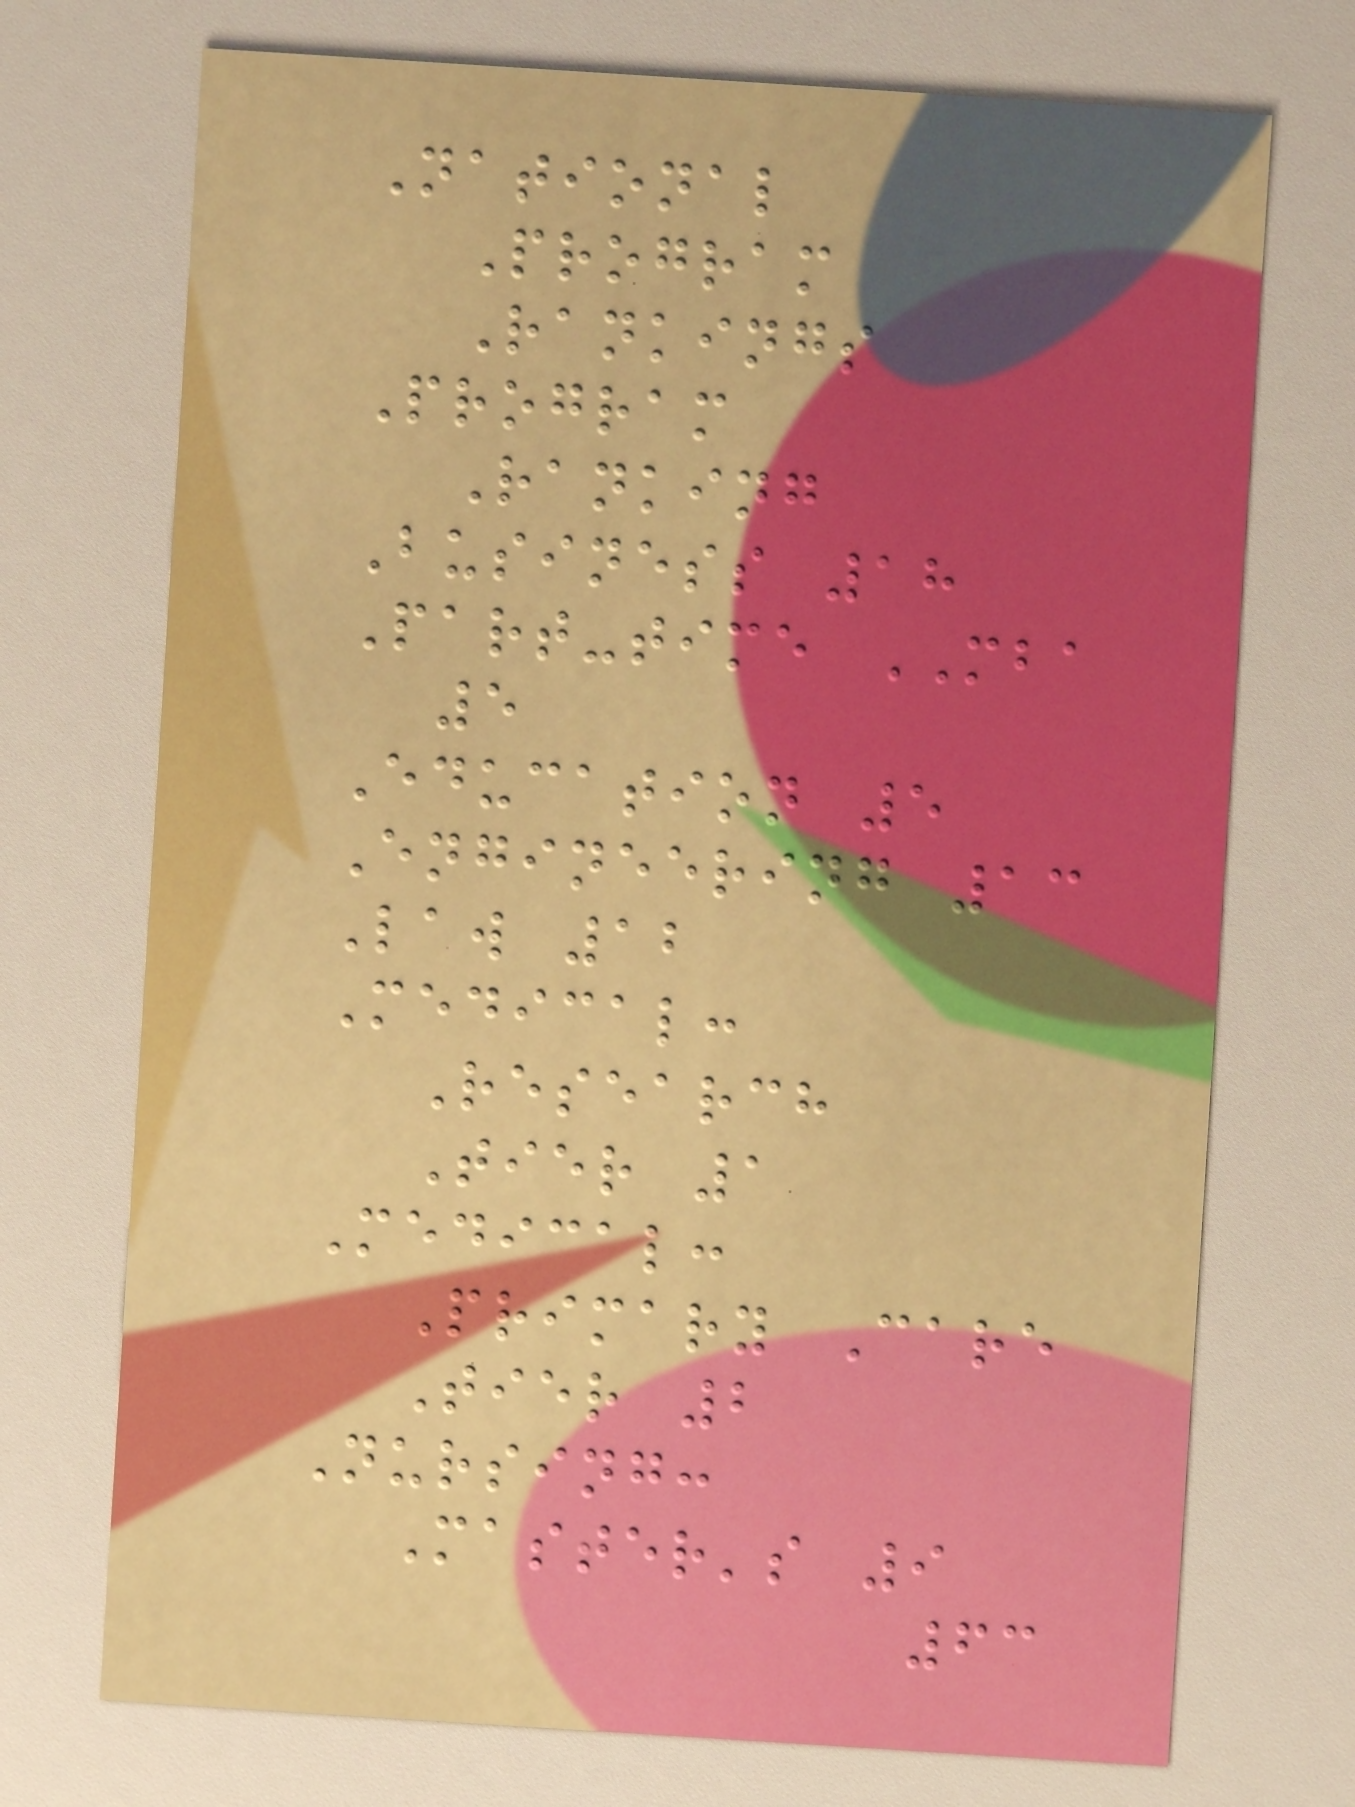National
Program
Rankings
Program
Ranking
Business 18
Part-time MBA
5
Education 5
Engineering 13
Law 12
Medical:
Research
Tier 1
Medical:
Primary Care
Tier 2
Nursing:
Master's 9
63
